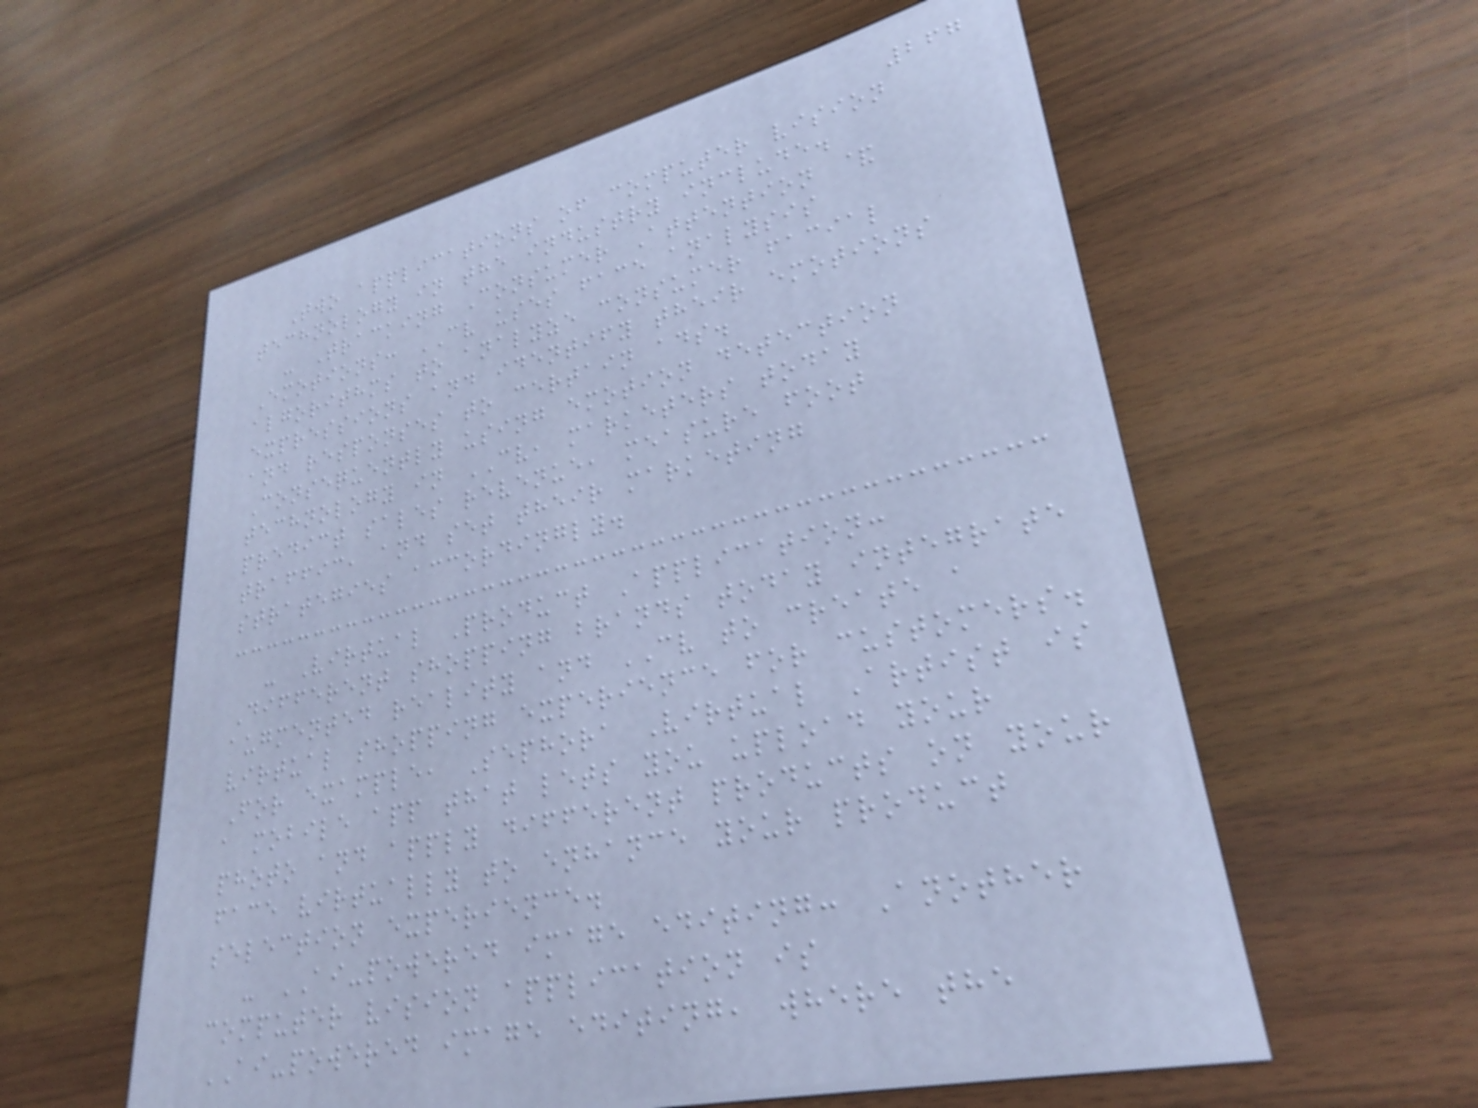267
Two applications of computer vision
technology in the industry include.
- Tracking Consumer Attention &
Emotions: CV uses face analysis
algorithms to analyze consumer facial
expressions and identify their emotions
and responses to certain ads.
Consequently using emotion detection
technology in CV, marketers today
predict sales revenue, measure foot
traffic, and set their marketing
strategies accordingly.
- Virtual Product Application:
Different shopping brands today integrate
augmented reality and CV to create a
virtual shopping experience for customers.
For example, Sephora Virtual Artist is
a mobile app that lets you upload your
photo and apply different products on your
face virtually to enhance your product
selection experience.
- AI-powered image editing: Another
computer vision application is
AI-powered image editing, where the
